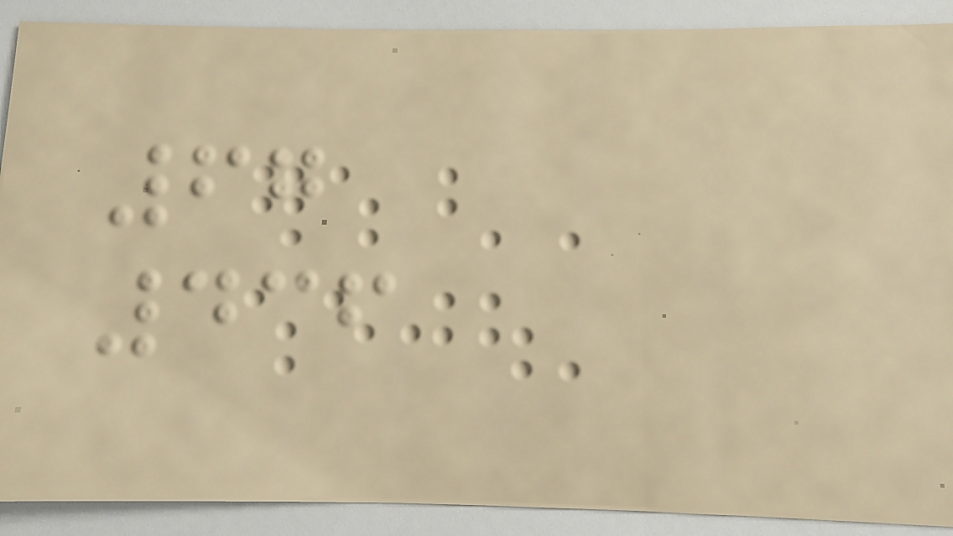67
436
